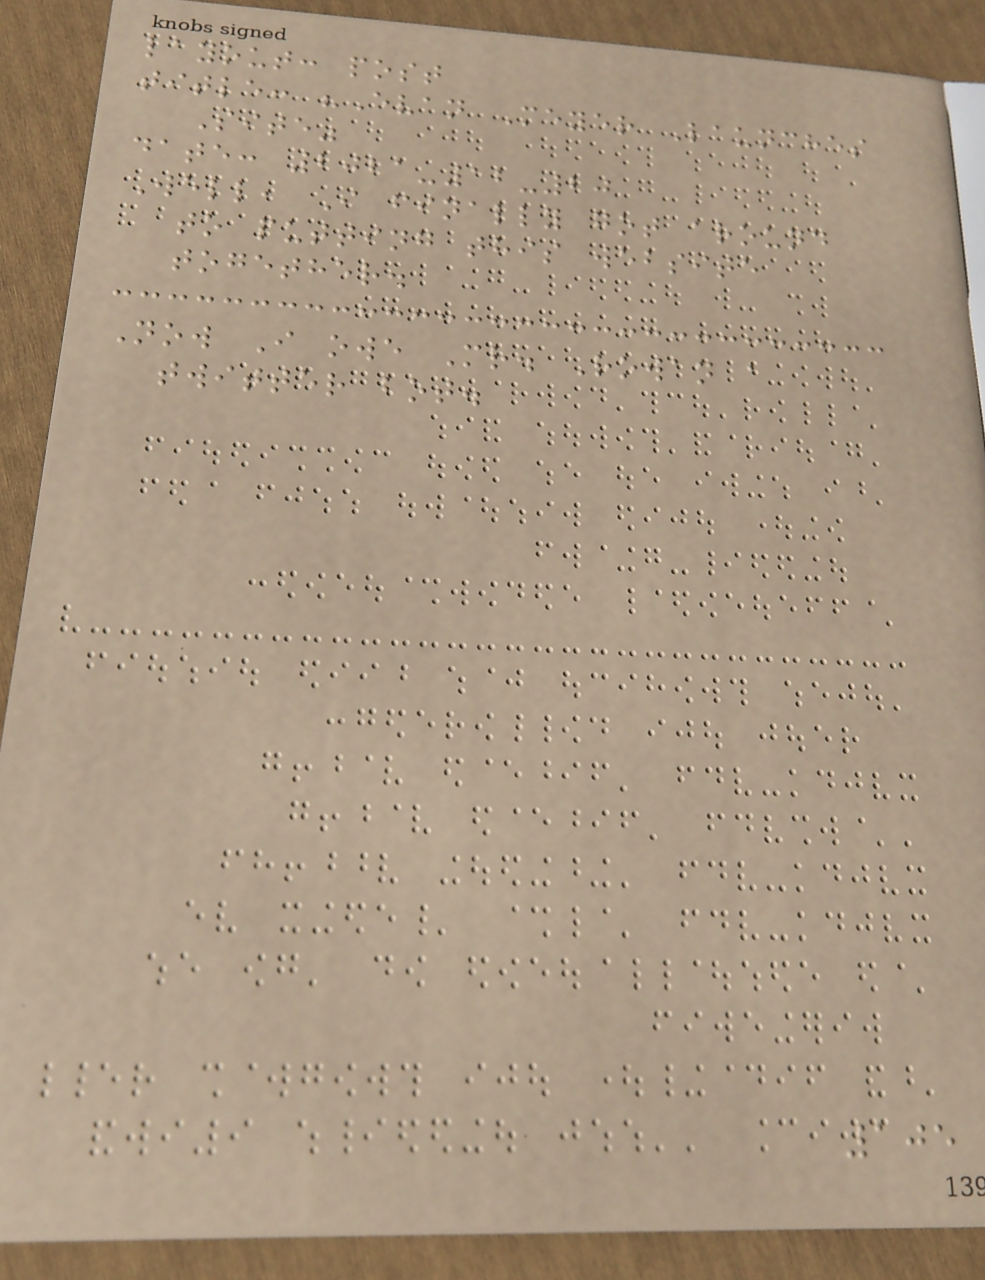layout: post
title: "Evan Meyer Launches
Site"
date: 2021-12-20
Well, I finally got around
to putting this website
together.
Now I owe Mr. Rowan a
twitter bot.
105
